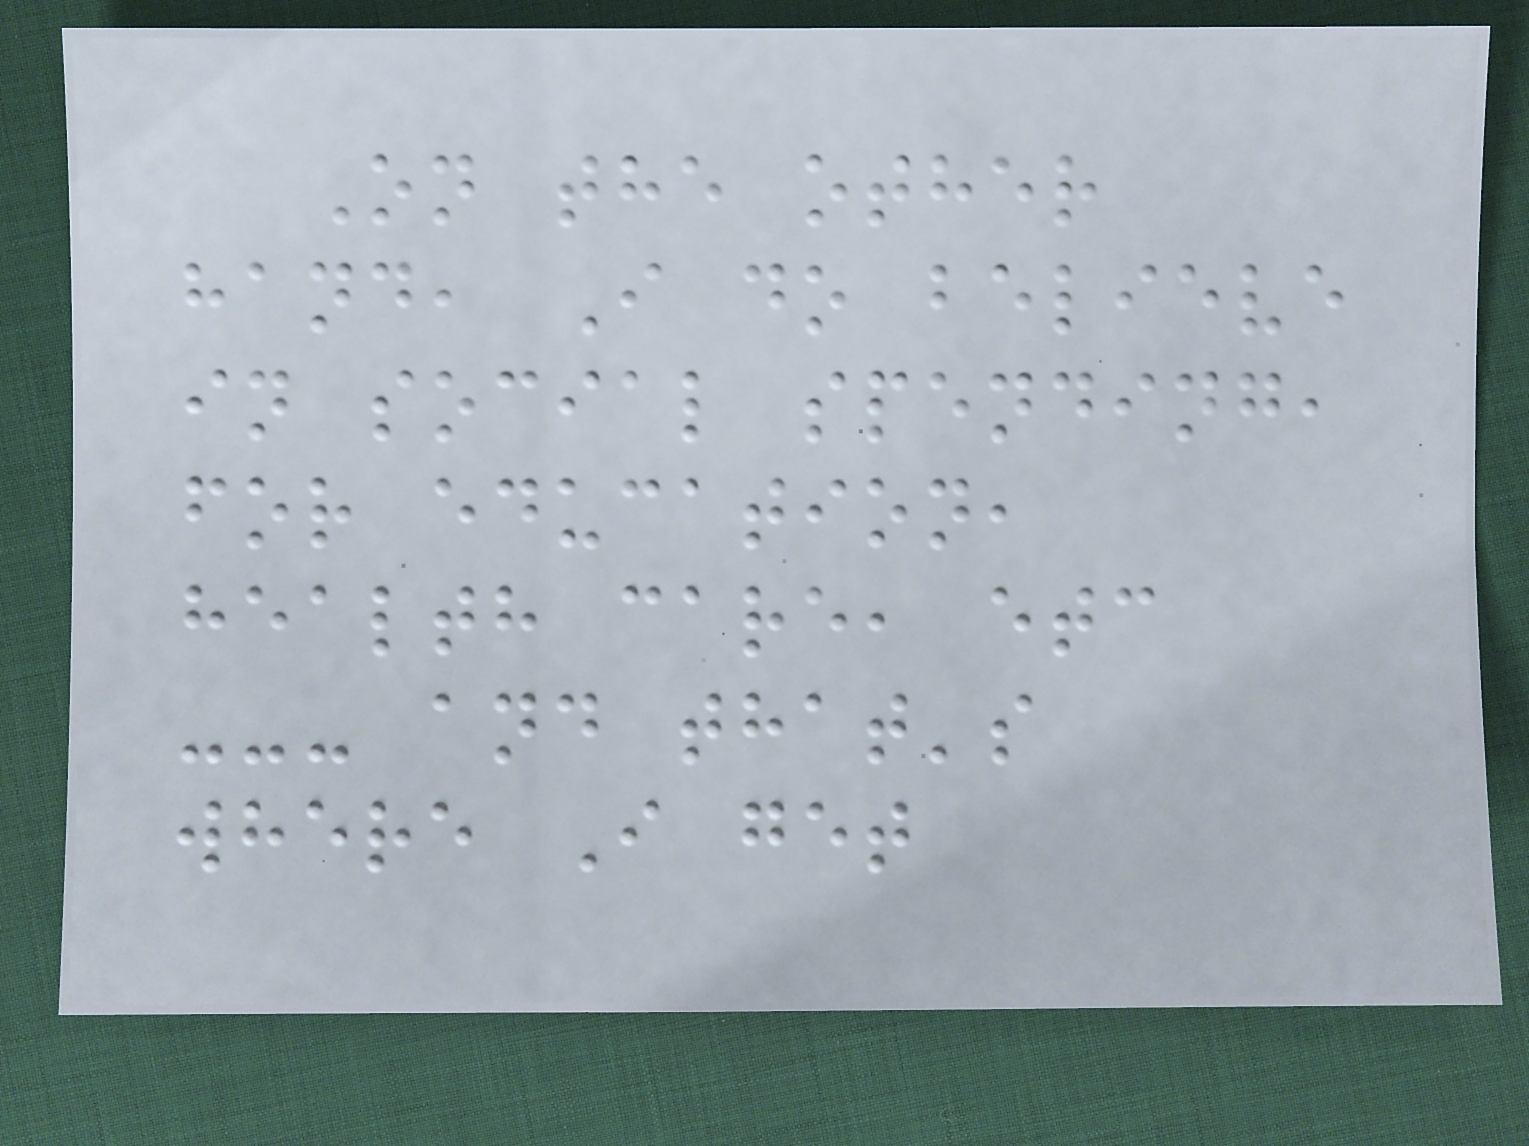On the other
hand, I do believe
in social spending,
for education,
health care, etc
--- and that's
where I get
